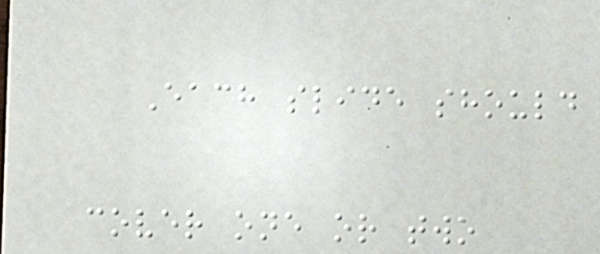Each slide should
cover one or two
